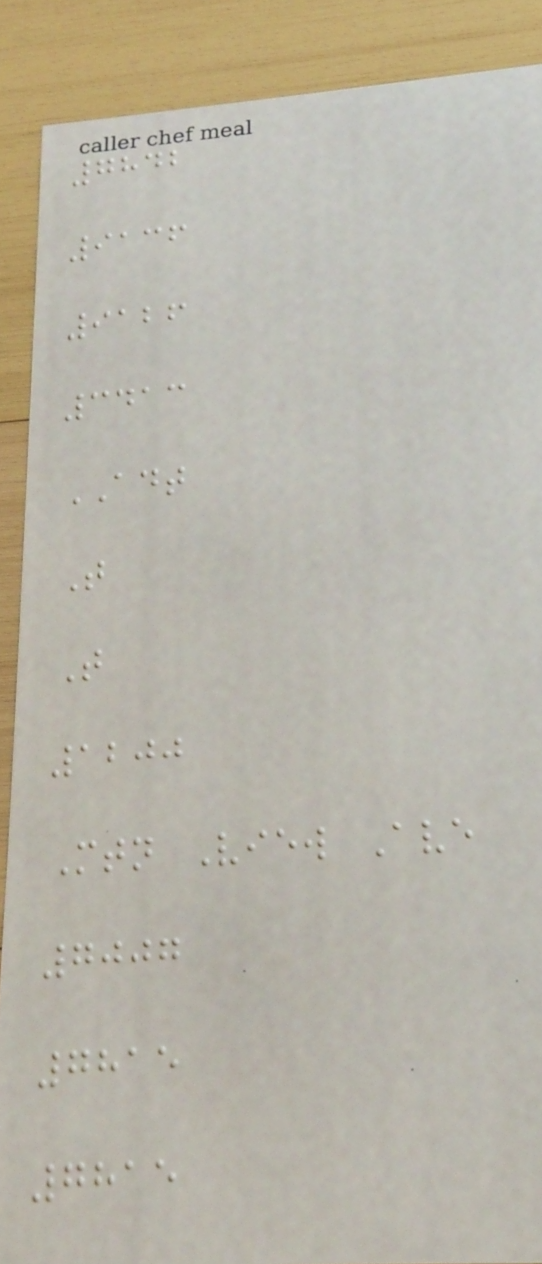7842
9136
9126
3413
ADT
T
T
1200
Mtn View Ave
7007
7815
7815
